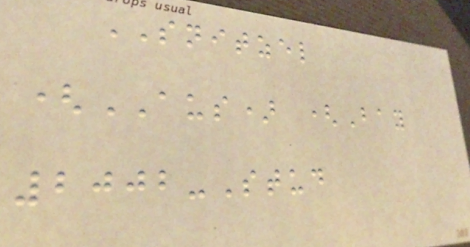SNITZEL
(AUS) (Bay
2002-Stud
